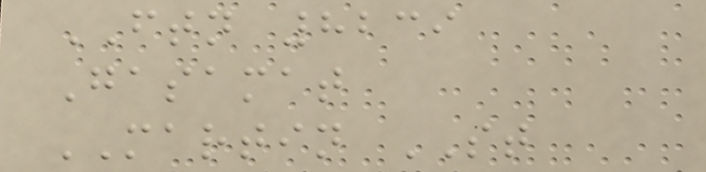FTN 8239
Gasamat
MARTIN ST
